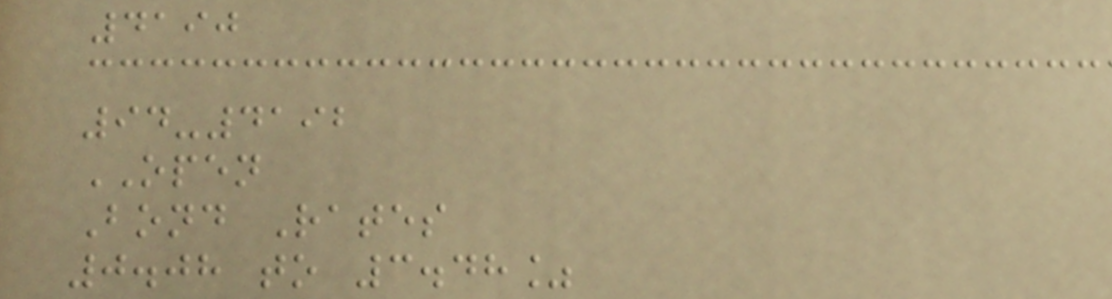4190
94-4192
OPEN
Bond Rates
0.08 to 3.48%
